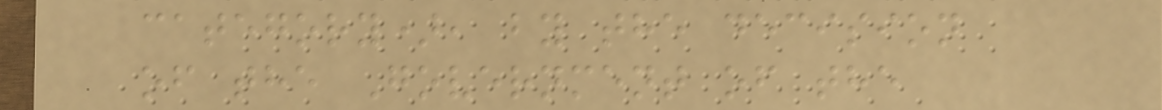category), by the decision
of the Government of the
